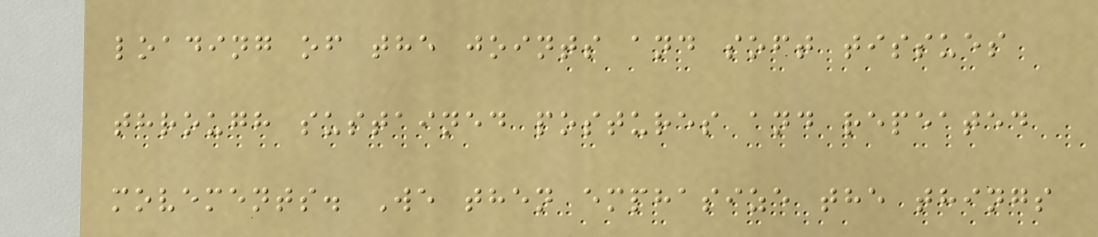loading of the joints and soft tissues
through sustained postures and repeated
movements. We then emphasize the things
